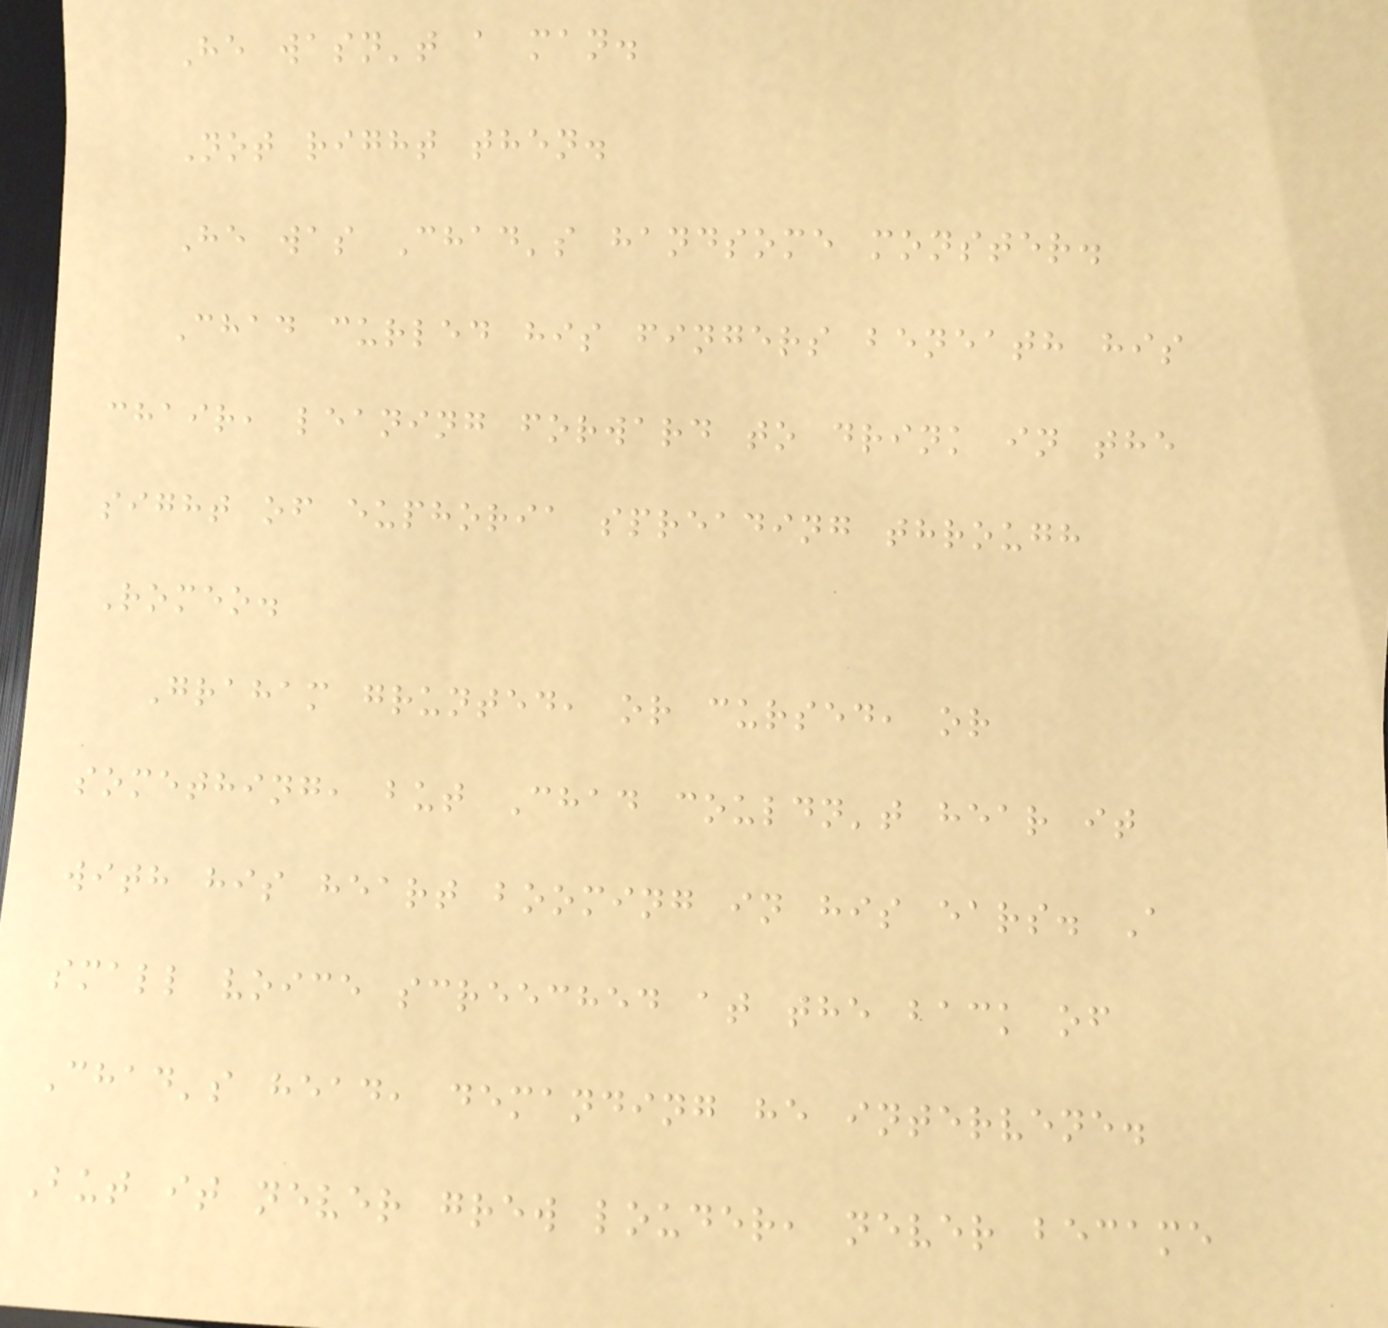He wasn't a man.
Not right then.
He was Chad's handsome monster.
Chad curled his fingers beneath his
chair, leaning forward to drink in the
sight of euphoria spreading through
Romeo.
Graham grunted, or cursed, or
something, but Chad couldn't hear it
with his heart booming in his ears. A
small voice screeched at the back of
Chad's head, demanding he intervene.
But it never grew louder, never became
